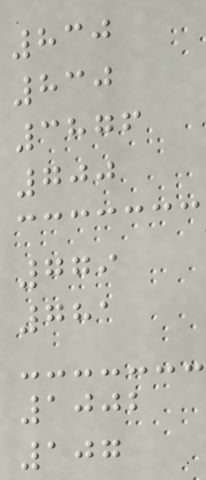830
830
3876
700
779
781
1002
107
